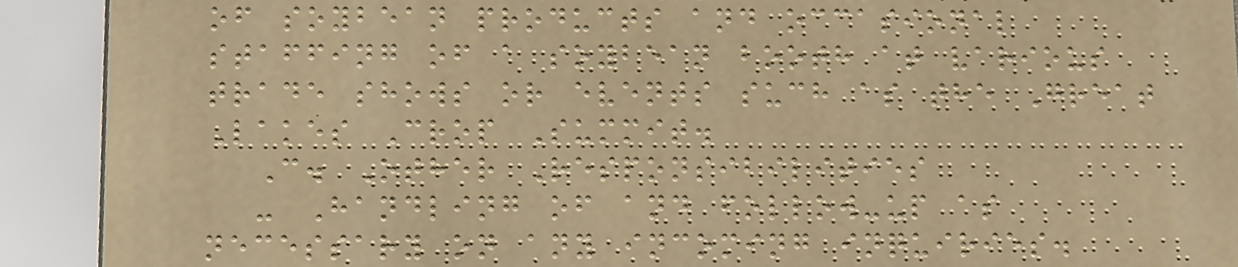of soybean products and occasional
staffing of a soybean booth at various
trade shows or events such as the Great
Lakes Crop Summit.
C. Other Responsibilities
- Handling of and follow-up as
necessary on any incoming inquiries.
